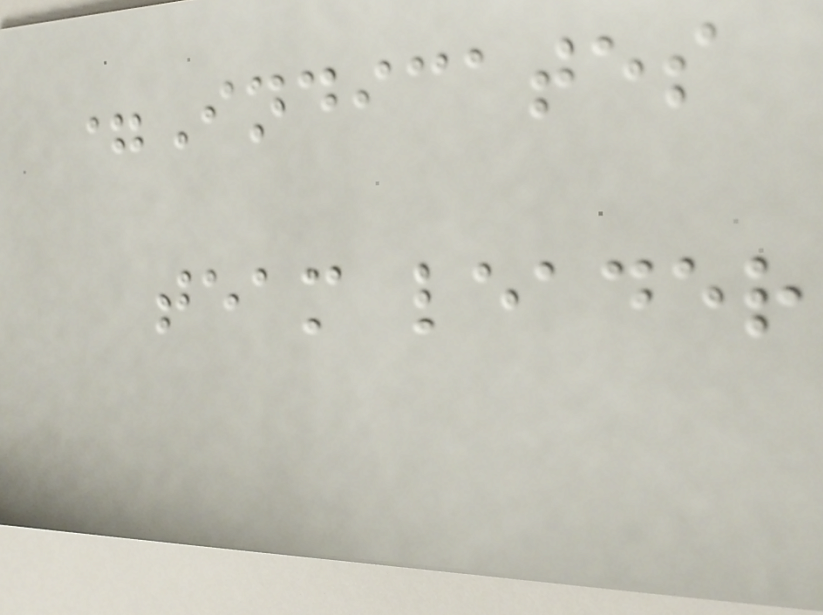=Indicates
team leader
